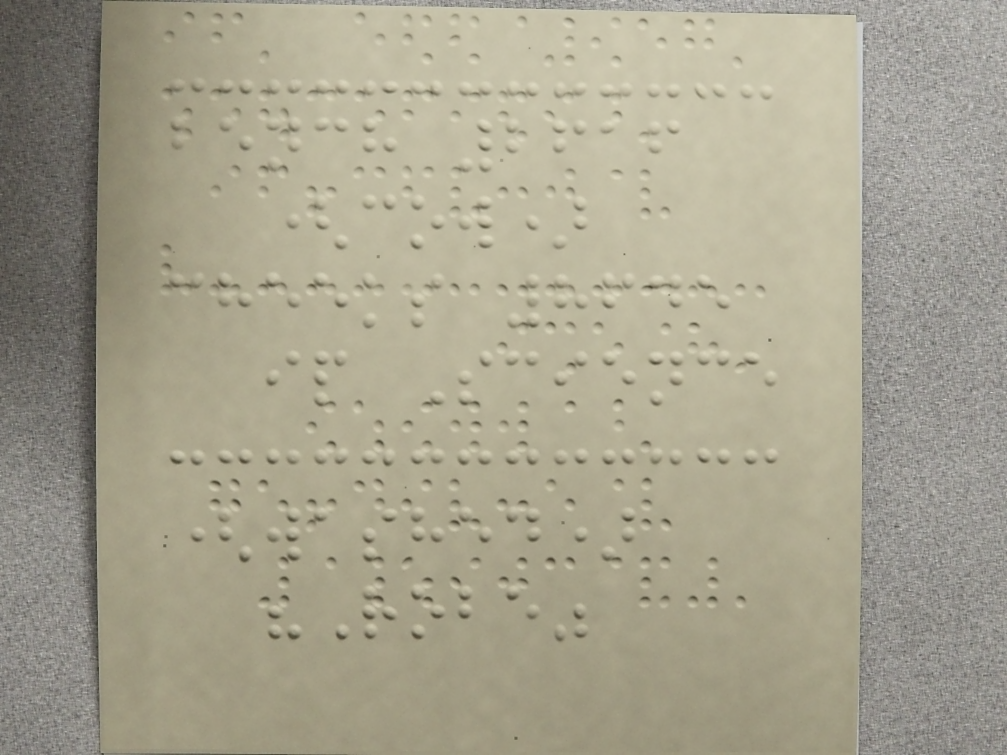bench 2616
(cow)
cheeks 8645
ip Science
(washed)
"Robe"
